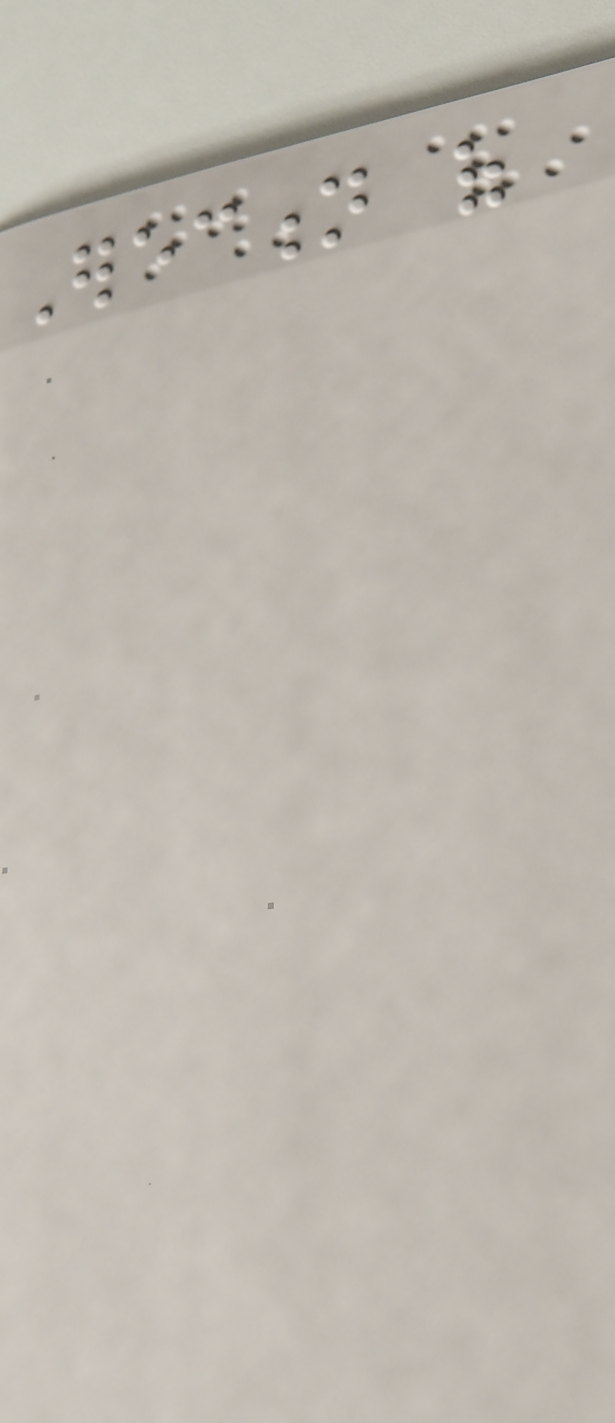Erection of
